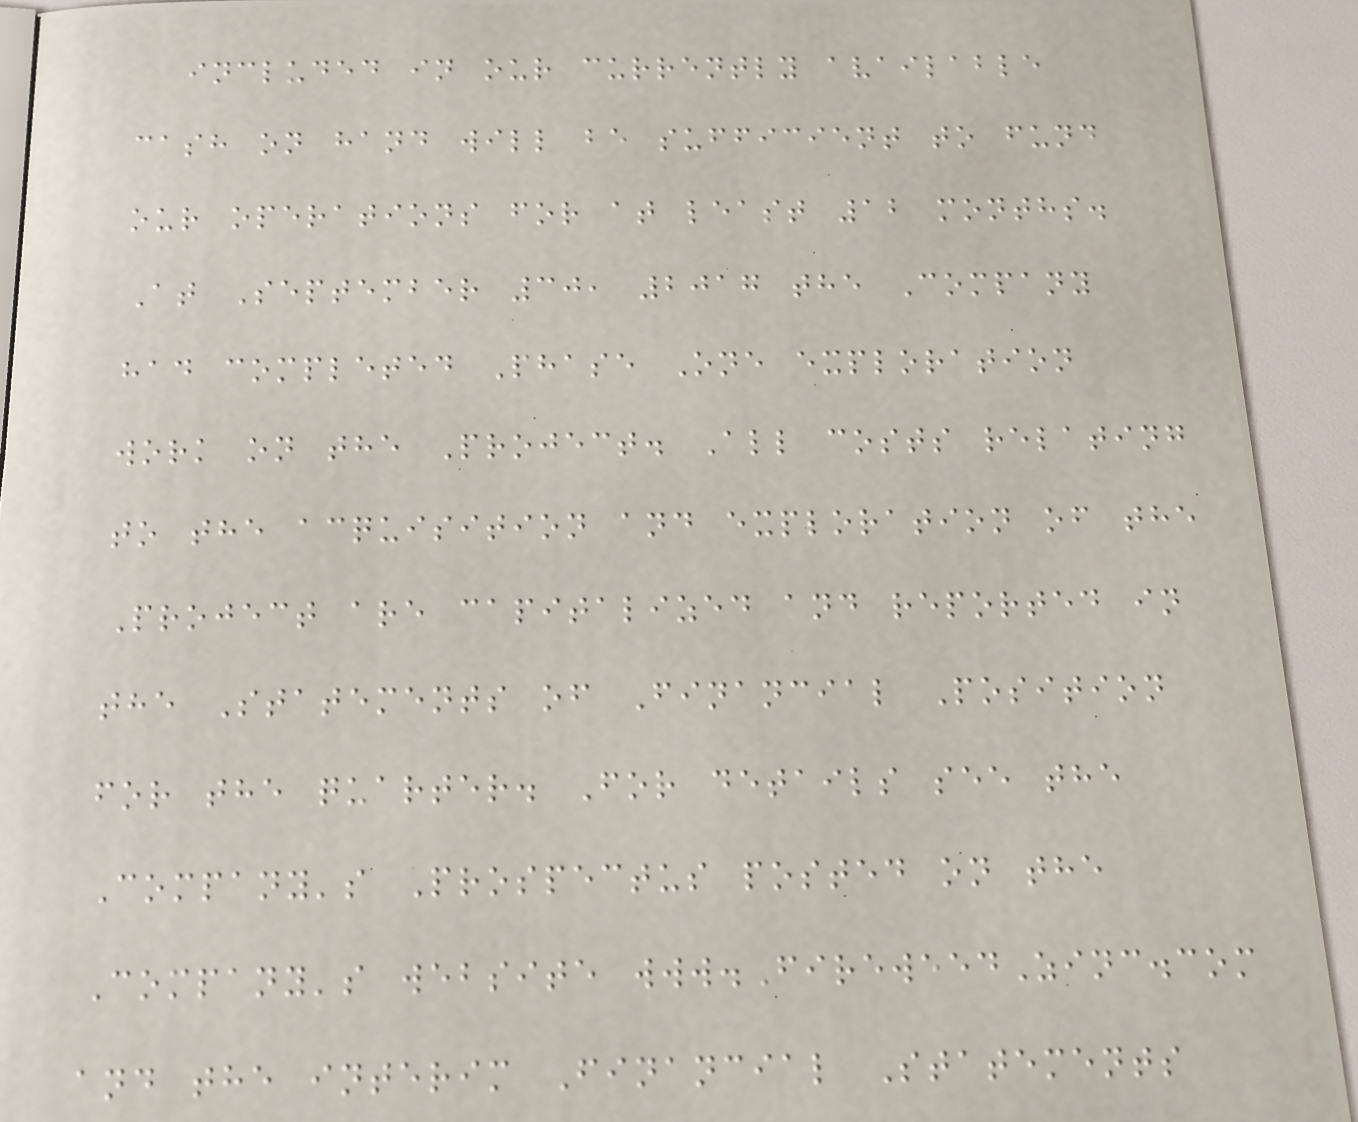included in our currently available
cash on hand will be sufficient to fund
our operations for at least 12 months.
At September 30, 2017 the Company
had completed Phase One exploration
work on the Project. All costs relating
to the acquisition and exploration of the
Project are capitalized and reported in
the Statements of Financial Position
for the quarter. For details see the
Company's Prospectus posted on the
Company's website www.FireweedZinc.com
and the interim Financial Statements
